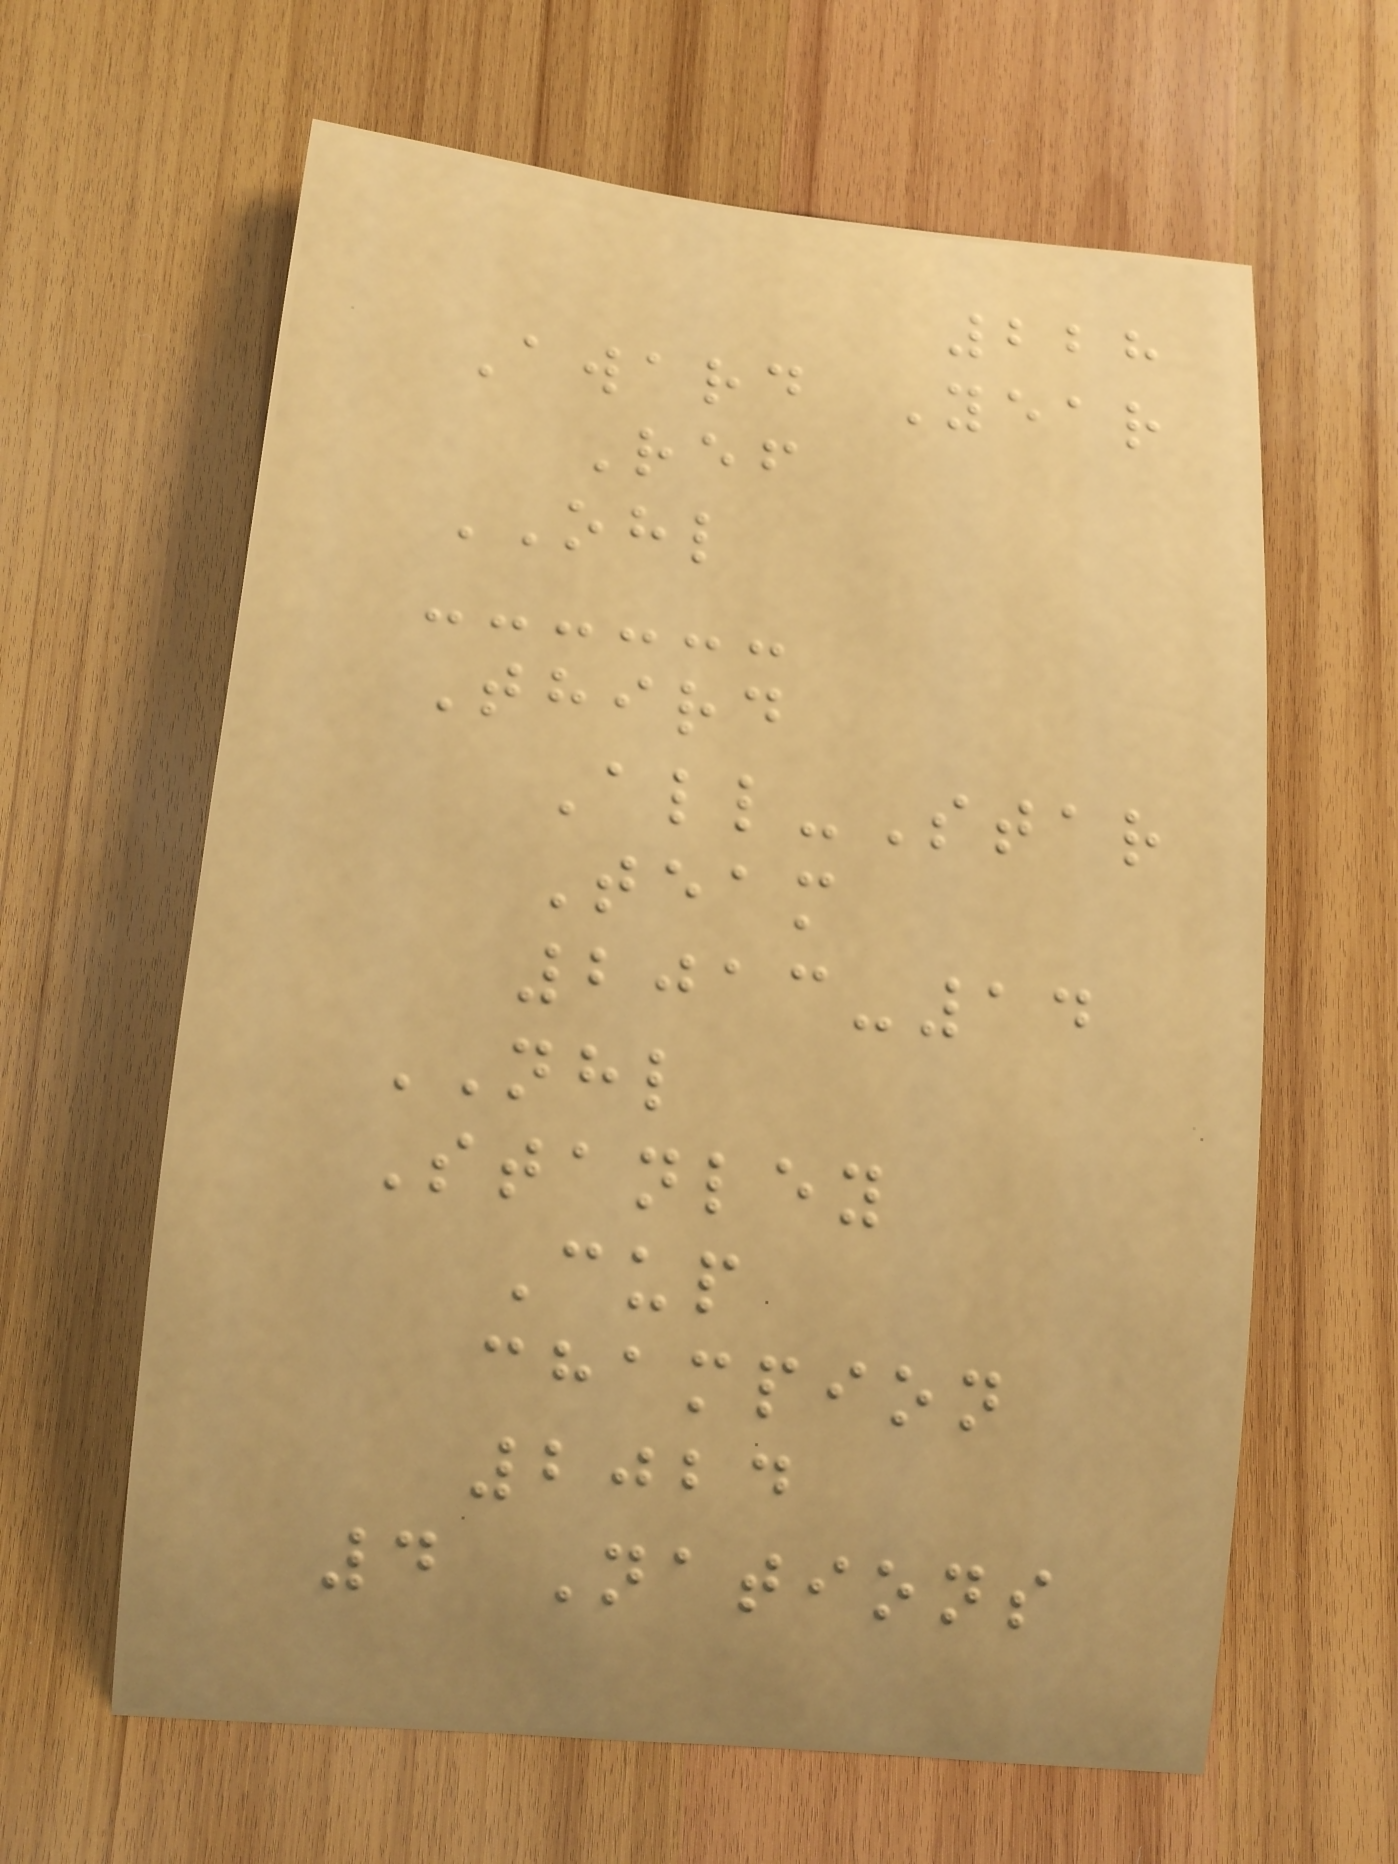228
Award Year
Ref
OHL
Third
All-Star
Team
2013-14
NHL
Stanley
Cup
champion
2024
4 Nations
